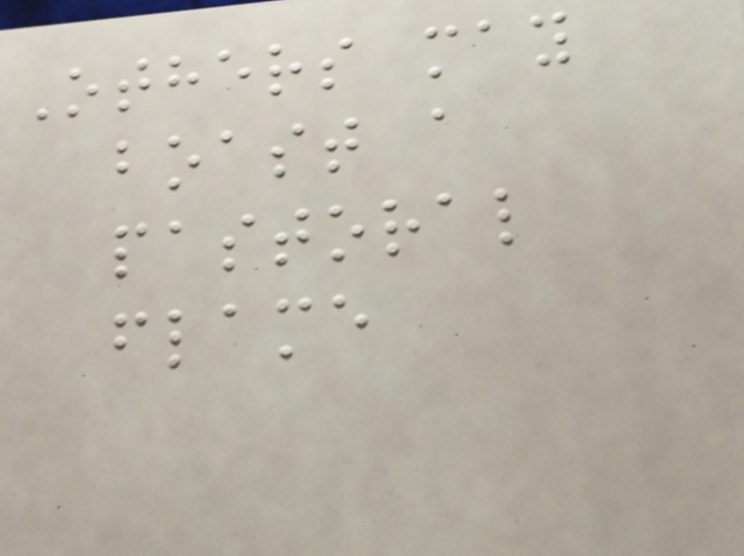Others may
boast a
pastoral
flame
